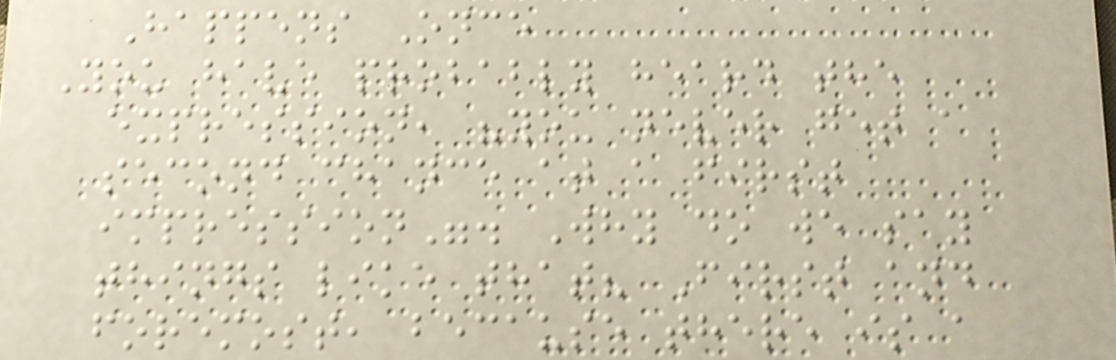Happens Once
You have probably heard the
expression, "you never get a
second chance at a first
impression". Why do we say
things like that? First and
foremost, because there is a
